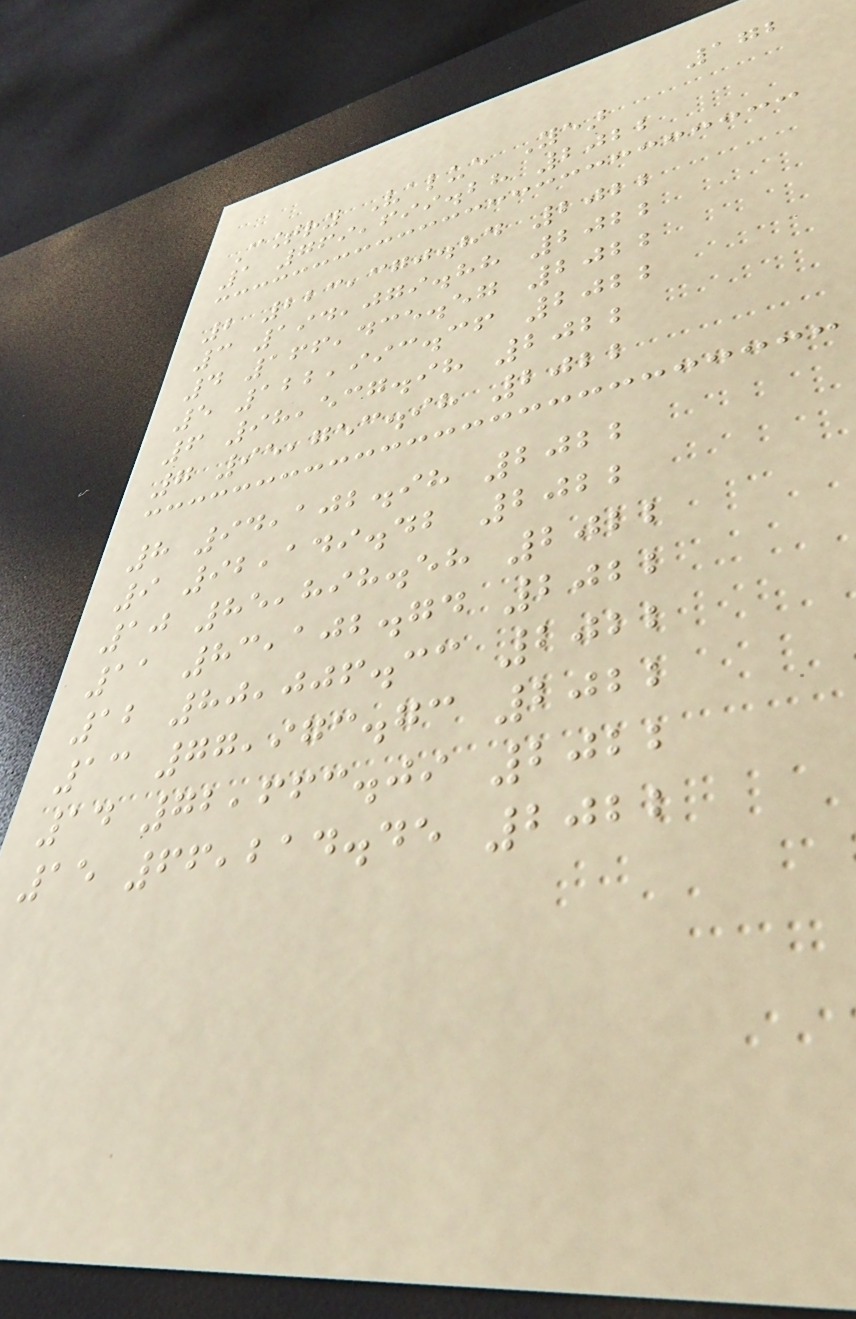172
Country Value Year
1 769,699.28 2022
2 223,370.84 2022
3 194,079.88 2022
4 166,435.57 2022
5 122,993.36 2022
6 98,537.98 2022
7 95,753.98 2022
8 94,102.98 2022
9 92,149.42 2022
10 85,898.58 2022
11 83,102.74 2022
12 80,006.33 2022
13 77,973.73 2022
14 72,663.09 2022
15 66,214.45 2022
